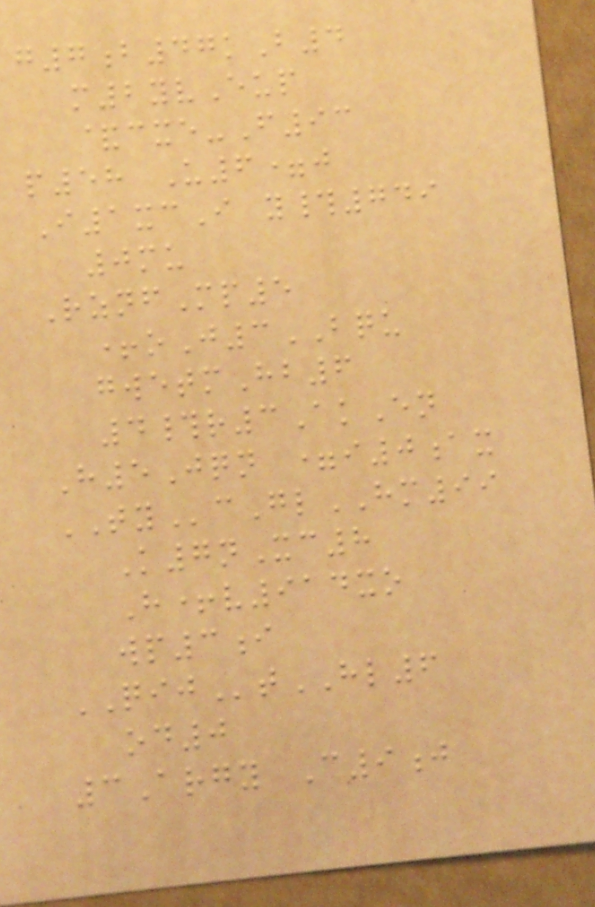g7b47kB4
m2yvEup
&cxe-F93
p58 U6=j
I1xcI y#749
0mu
RznfMp5
+oJ3BQU
gwetmHb6
4#r3AkEn
H5Jqn =i0ax
TYcGlHM99
K7nXc8
H+v914xo
wp3i
QIJtHL6
od0
3Argy C9j
